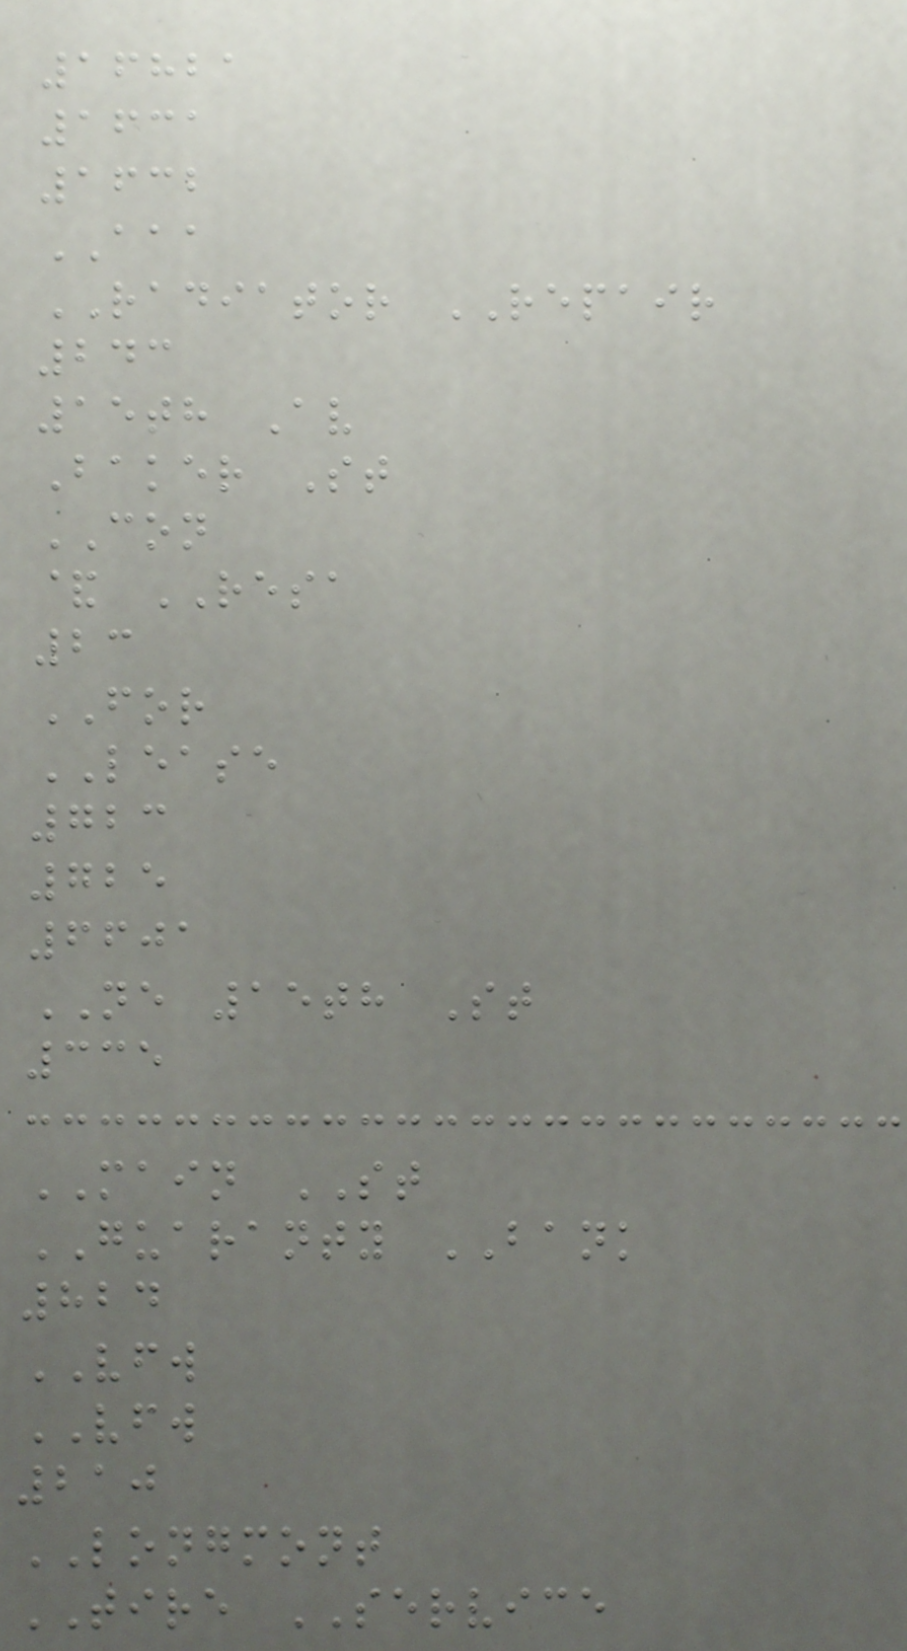16821
1631
1632
AAA
RADIATOR REPAIR
243
15th Av
Baker St
CON
& RESA
23
FOR
LEASE
723
725
6601
NE 15th St
335
MAIN ST
GUARANTY BANK
824
VFW
VFW
210
LONGMONT
TIRE SERVICE
